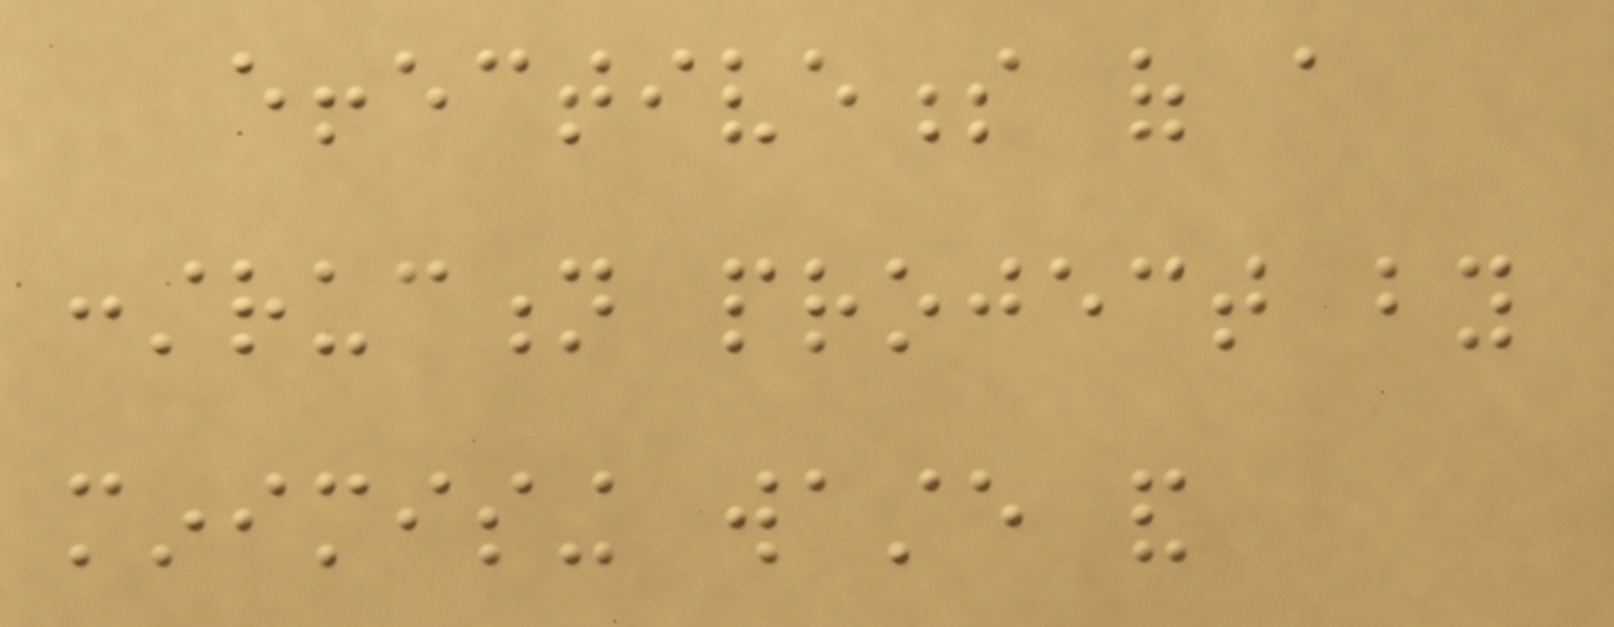effectiveness of a
construction project by
minimising waste and
